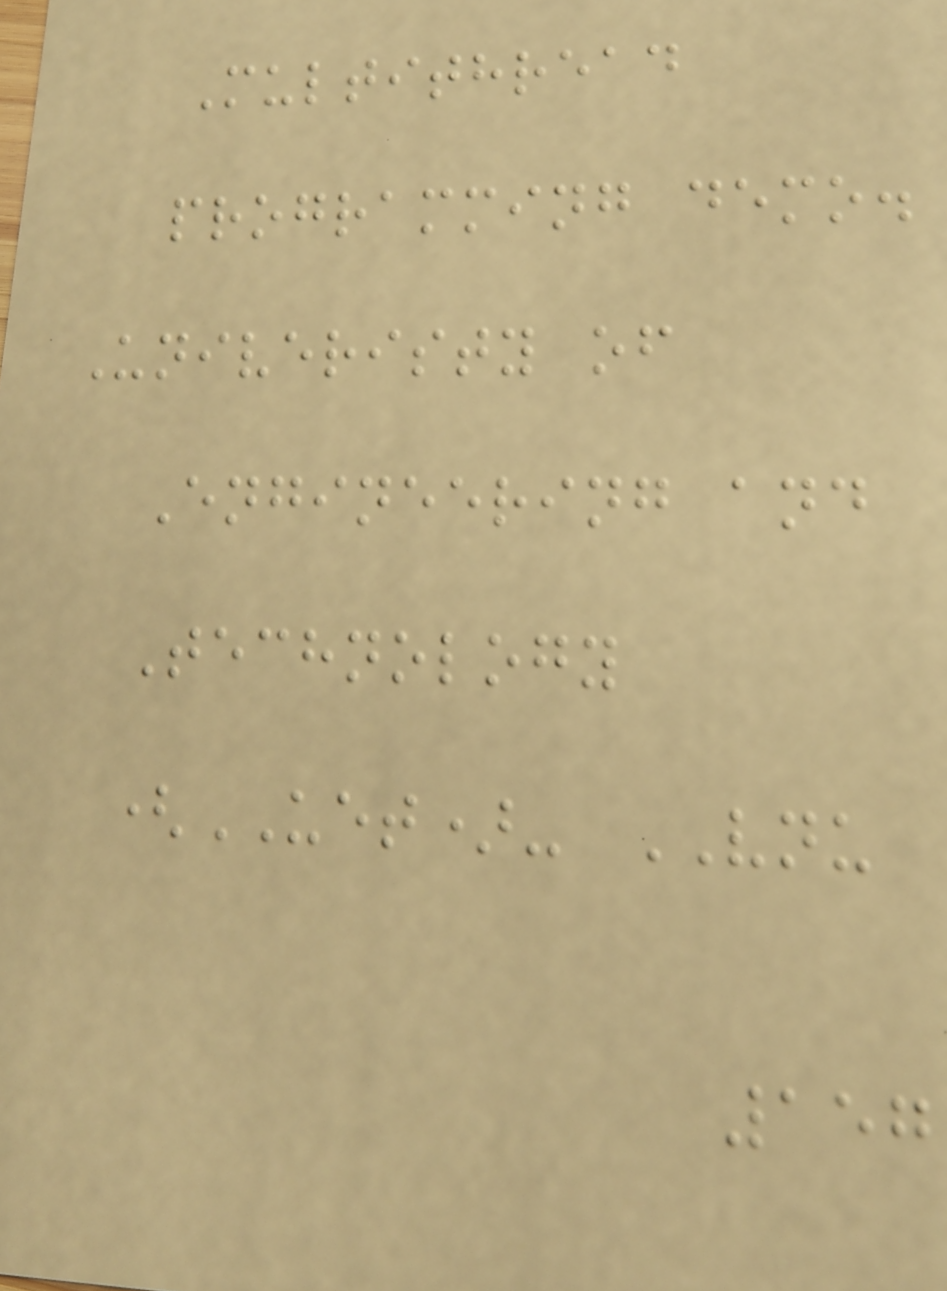Multithread
programming demo.
Univeristy of
Engineering and
Technology
(UET)- VNU
157
